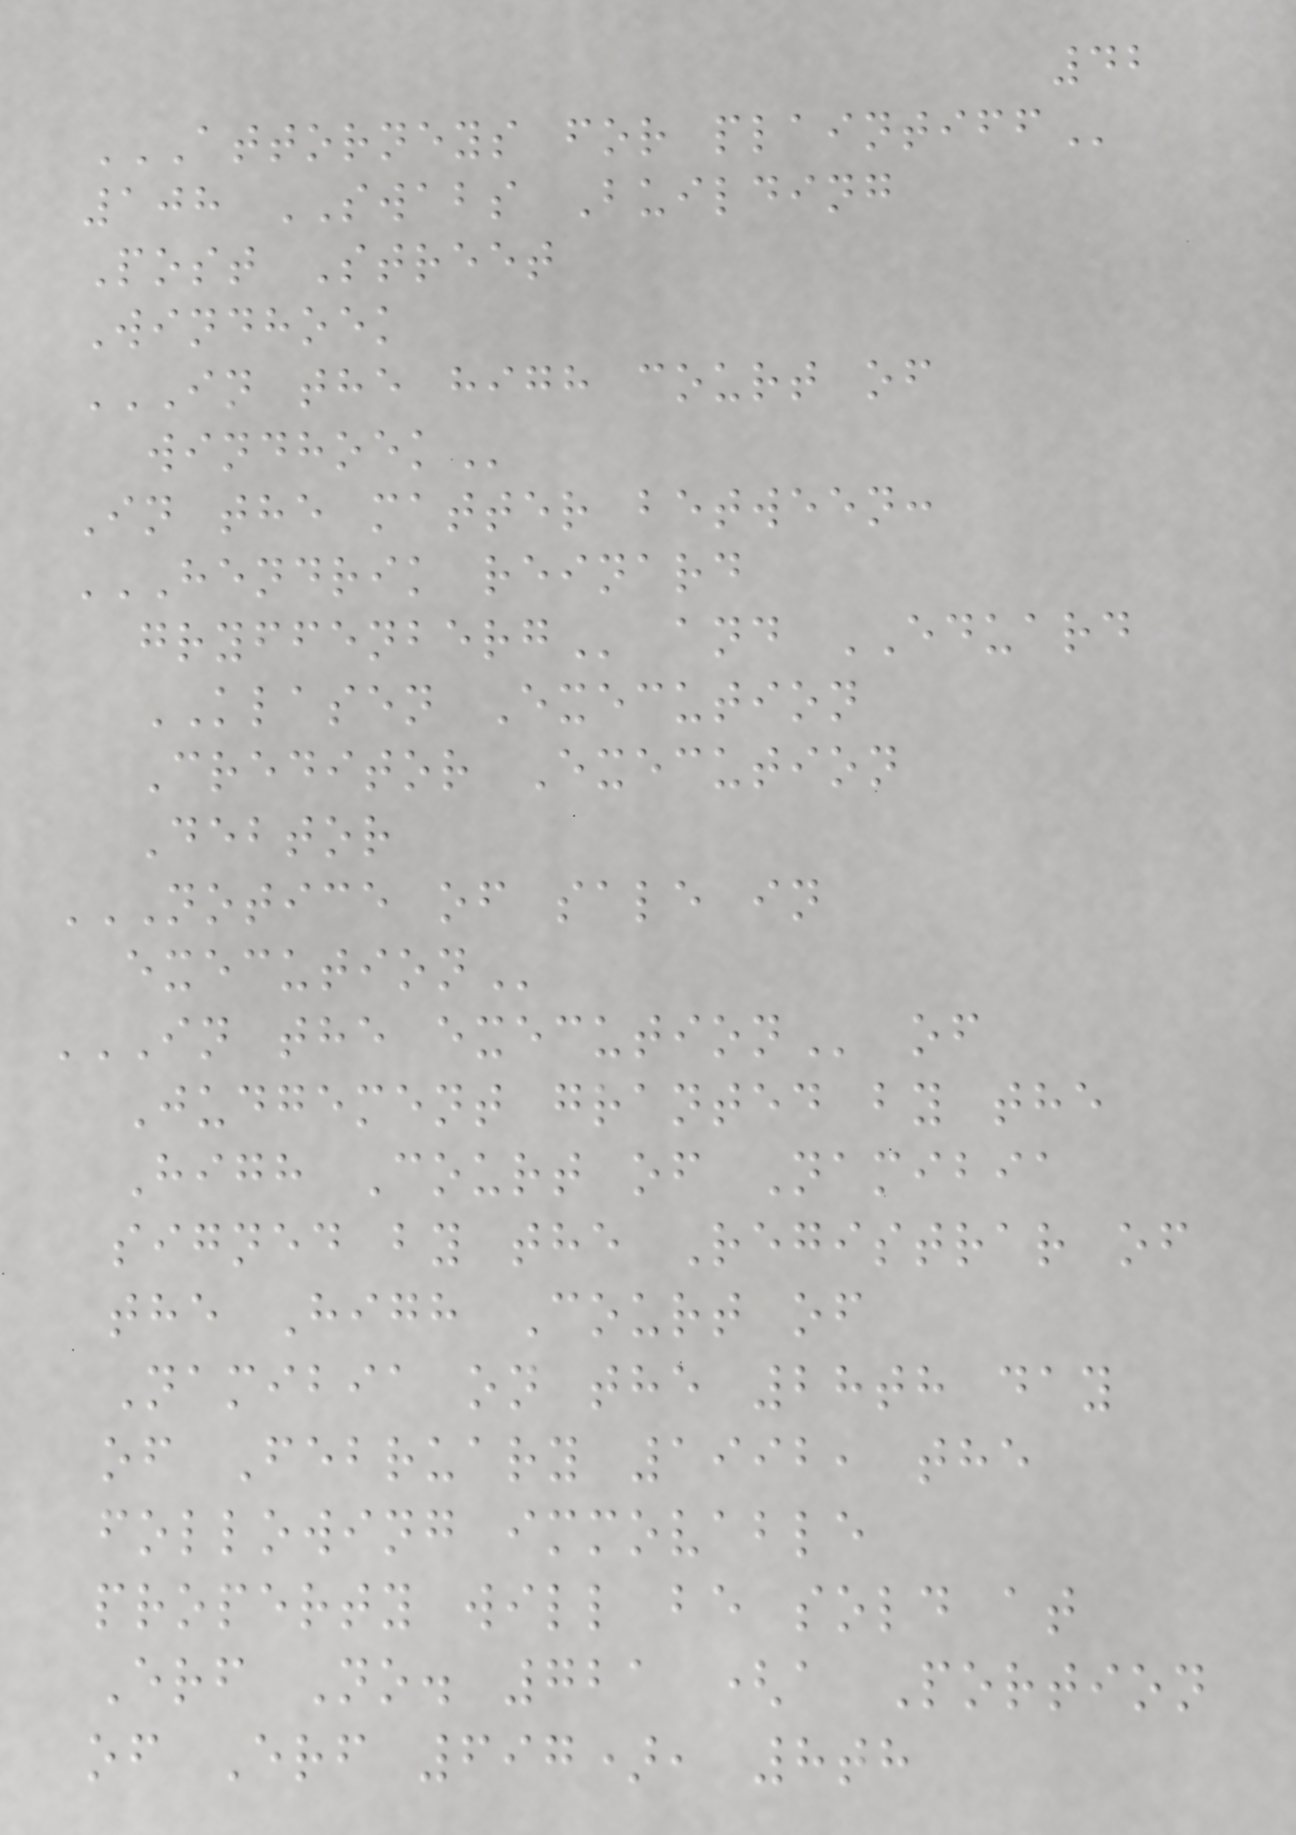42
ATTORNEYS FOR PLAINTIFF
108 SWABS Building
Post Street
Windhoek
IN THE HIGH COURT OF
WINDHOEK
In the matter between:
HENDRIK REINARD
GRYFFENBERG and EDUARD
KLASEN Execution
Creditor Execution
Debtor
NOTICE OF SALE IN
EXECUTION
IN THE EXECUTION of
Judgement granted by the
High Court of Namibia
signed by the Registrar of
the High Court of
Namibia on the 28th day
of February 1992, the
following immovable
property will be sold at
Erf No. 721 (a Portion
of Erf 697), 8th
